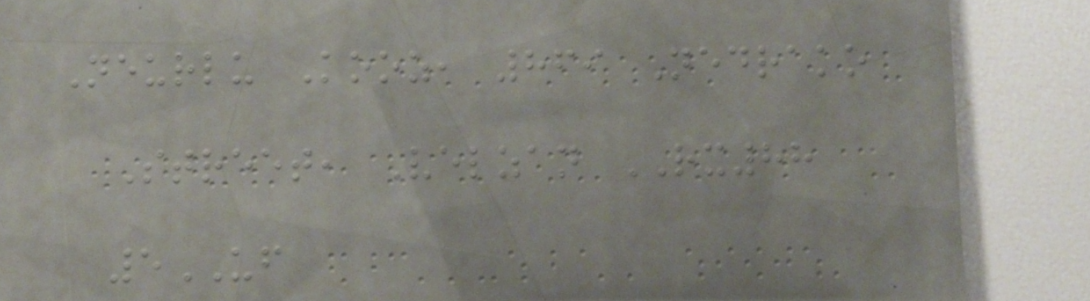Neurlu Kooz, 869 Nedrako
Street, Velzan RX88
5UF
